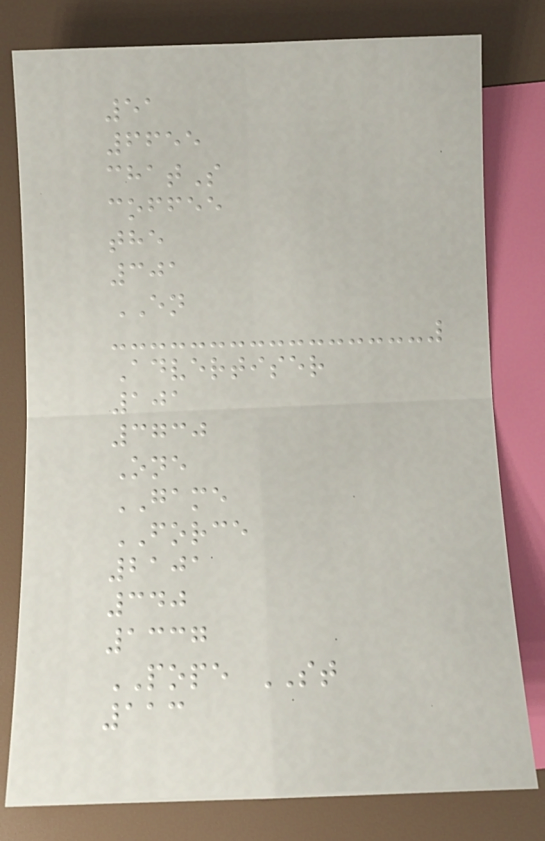51
6655
chatS
coffee
the
301
EN
Advertiser
101
3730
One
GAME
FORCE
2101
340
1337
POPE ST
113
